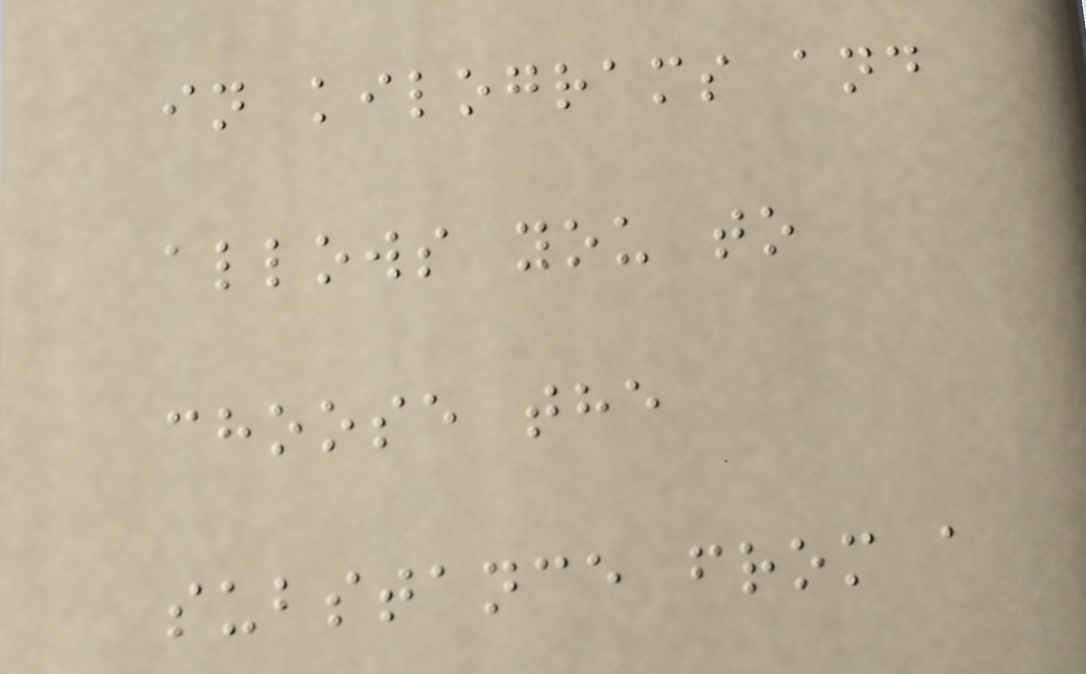in kilograms and
allows you to
choose the
substance from a
